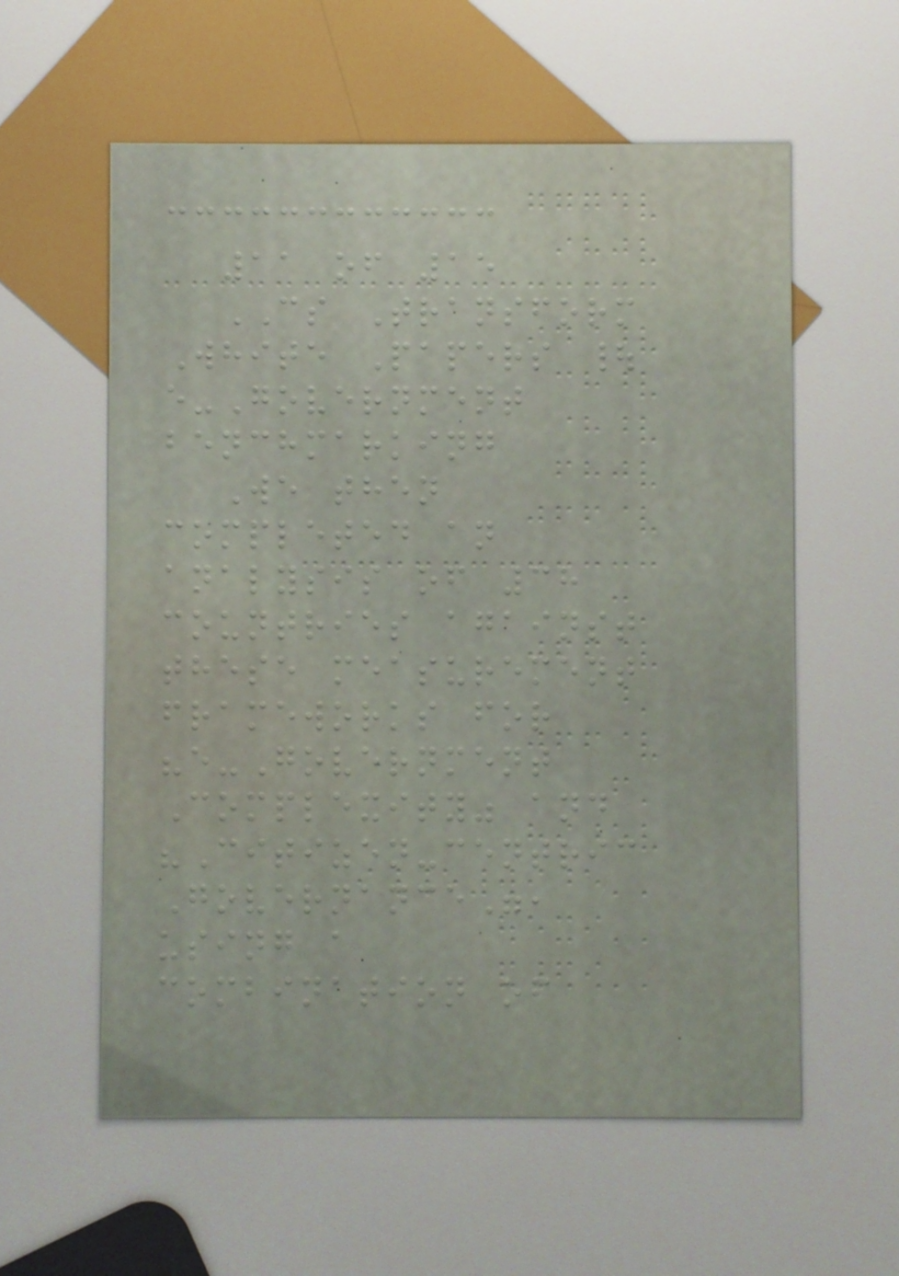11 of 15
CS Transform
White Papers |
e-Government
benchmarking
We then
completed an
analysis of 38
countries against
these measurement
frameworks for
"e-Government
Complexity" and
"Citizen-centric
Governance",
using a
combination of
